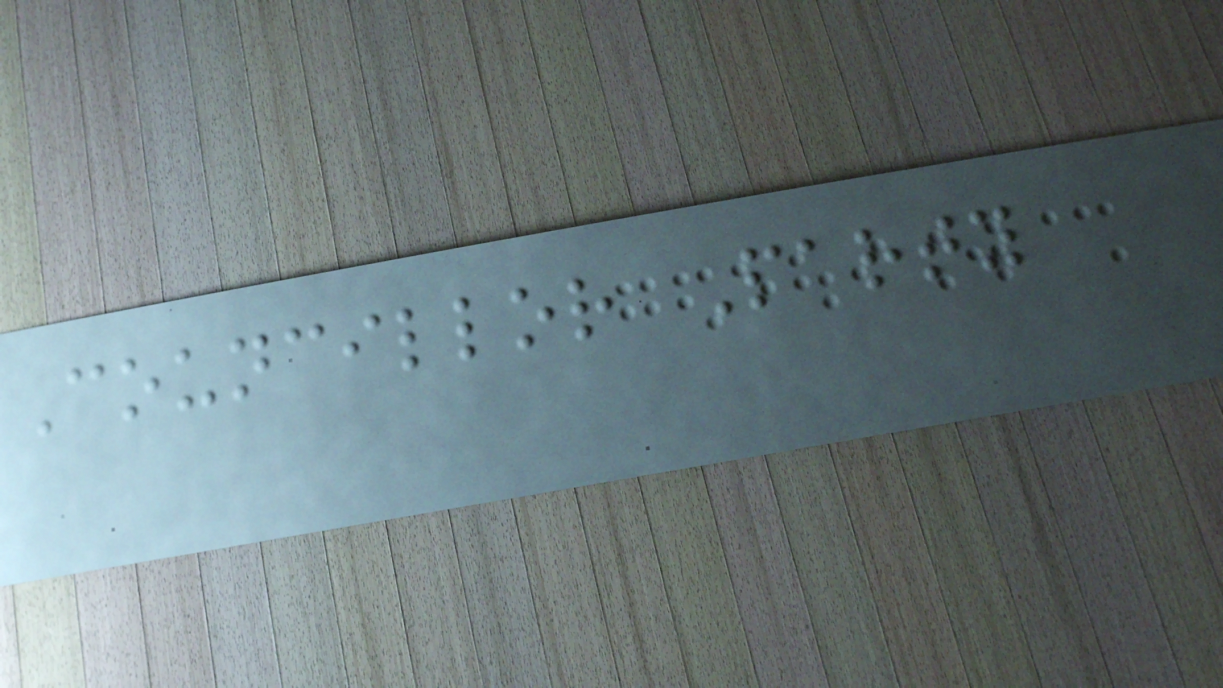Councillor Party
